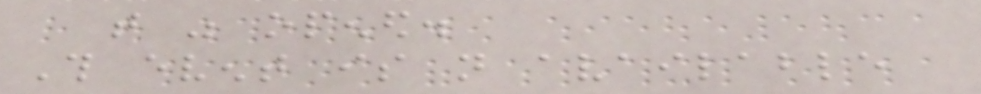that was opened.
This event is not available
